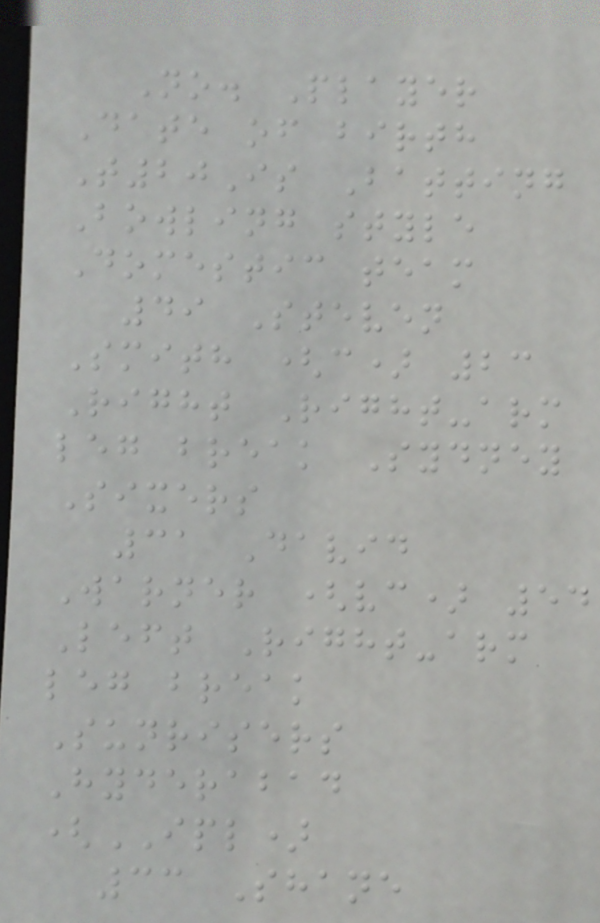No. Player
Date of birth
T20Is Batting
Bowling style
Domestic team
49 Steven
Smith (c) 23
Right Right-arm
leg break Sydney
Sixers
31 David
Warner (vc) 54
Left Right-arm
leg break
Sunrisers
Hyderabad
(IPL)
33 Shane
